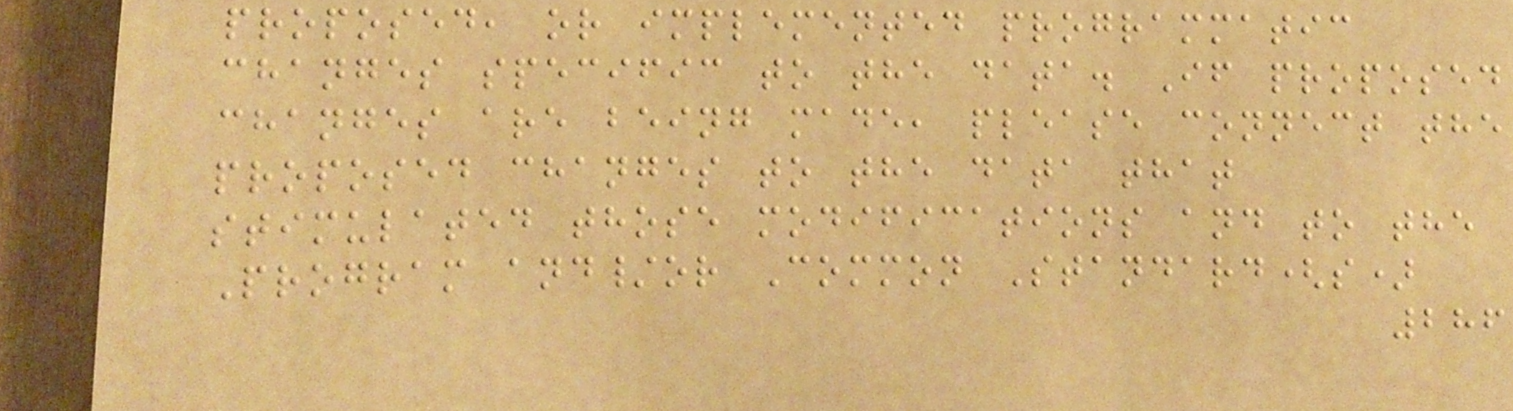proposed, or implemented programmatic
changes specific to the data. If proposed
changes are being made, please connect the
proposed changes to the data that
stimulated those modifications and to the
Program and/or Common Standard(s)
286
